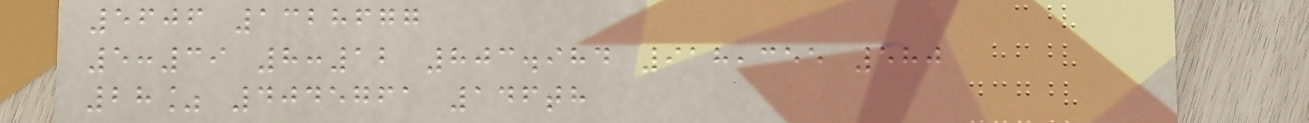5606 1328677
5:39 8:12 803.984 918,355 580
28% 4045761 146th
